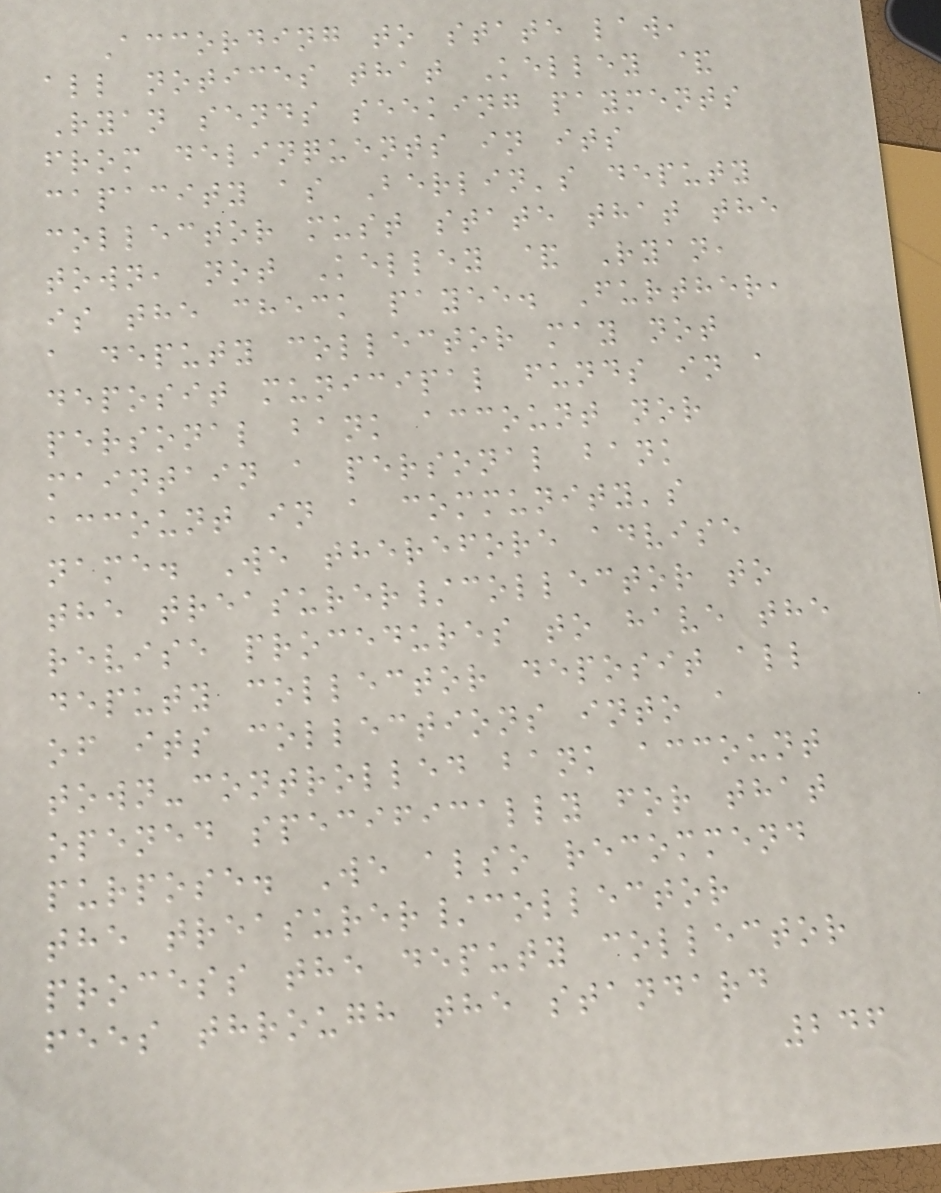According to state law,
all notices that Kelley &
Ryan sends seeking payments
from delinquents in its
capacity as Berlin's deputy
collector must state that the
town, not Kelley & Ryan,
is the check payee. Further,
a deputy collector may not
deposit municipal funds in a
personal bank account nor
maintain a personal bank
account in a community's
name. We therefore advise
the treasurer/collector to
revise procedures to have the
deputy collector deposit all
of its collections into a
town-controlled bank account
opened specifically for that
purpose. We also recommend
the treasurer/collector
process the deputy collector
fees through the standard
246
